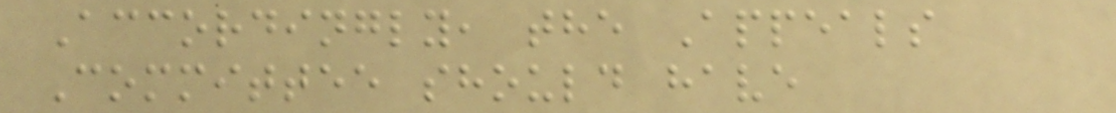Accordingly, the Appeals
Committee should have
